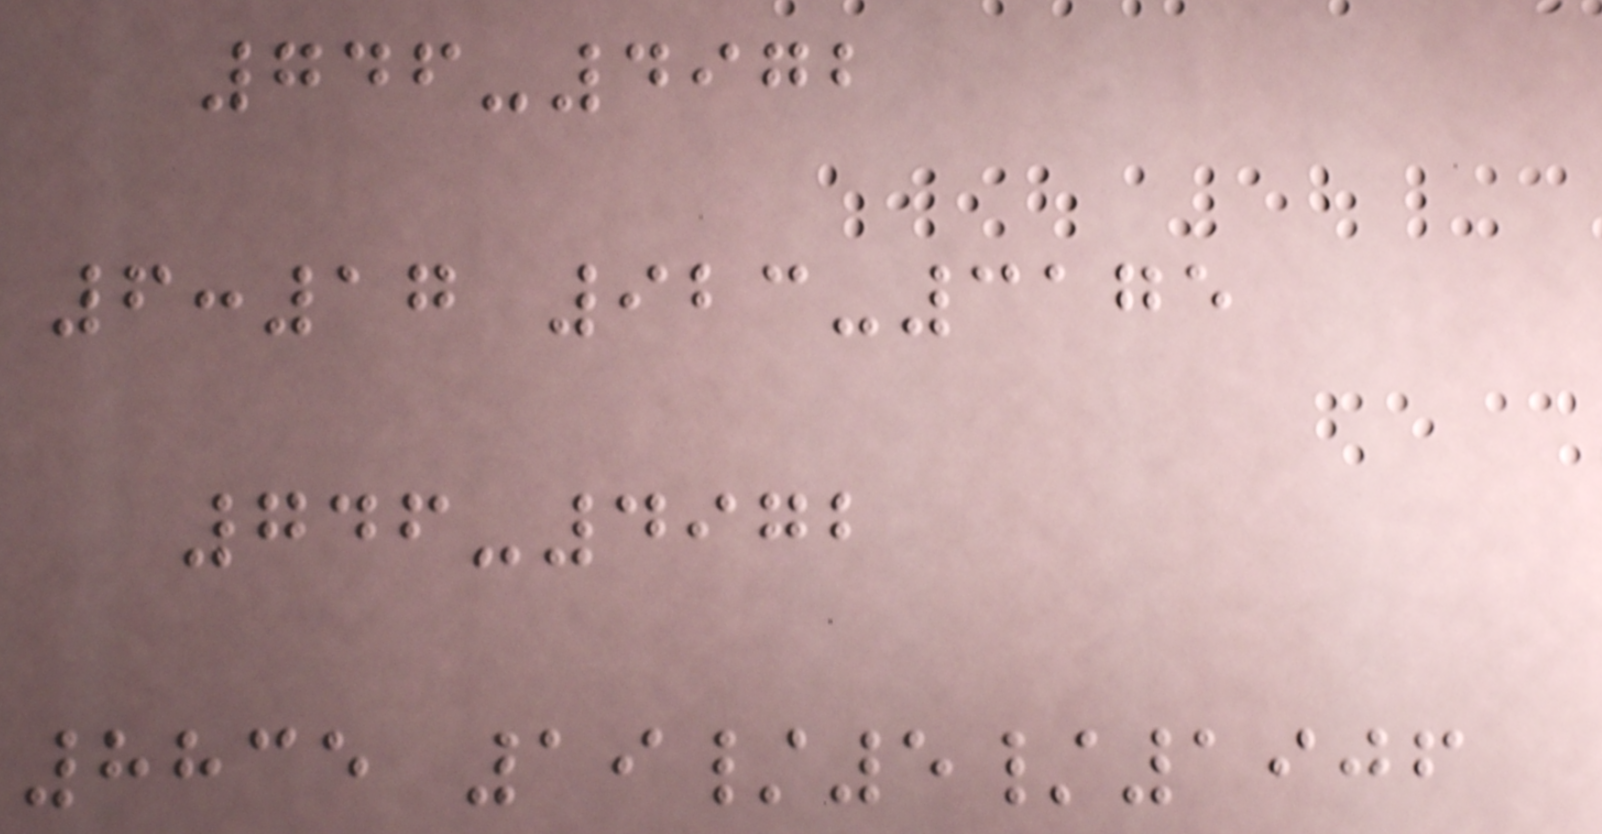746-4972
6:17 923-3175
746-4972
8835 19/5/1906
